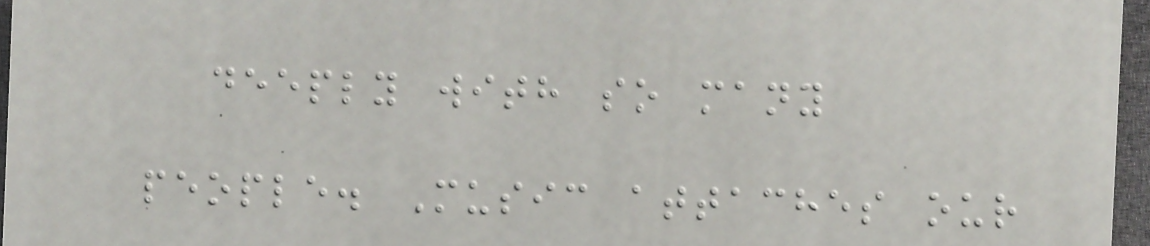deeply with so many
people. Music attaches our
